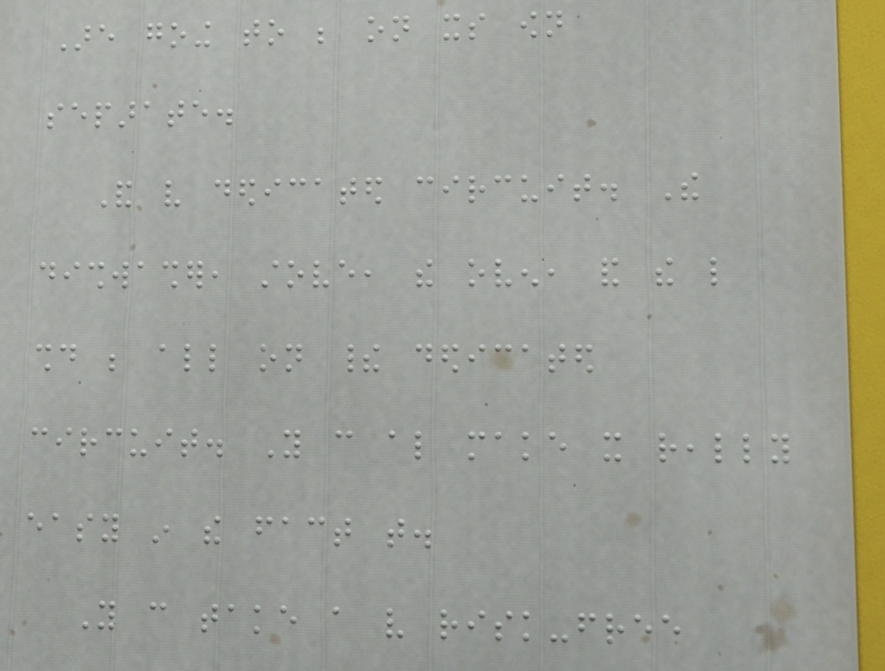Are going to be on its own
separate.
And very dedicated circuit. The
dishwasher, stove, the oven, and the like
should be all on their dedicated
circuit. You can also make it really
easy in the fact that.
You can take a very risk-free
